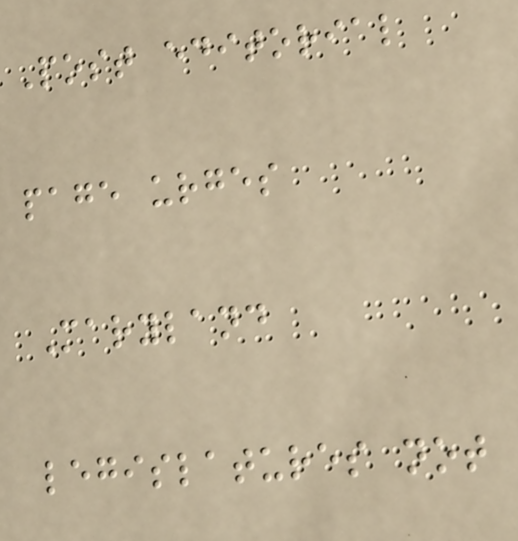Post editorial
page urges
Maryland
legislatures not
